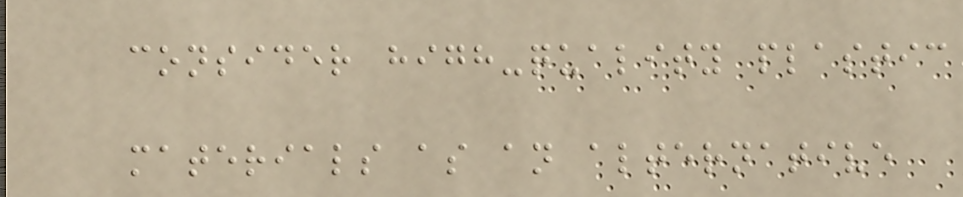consider high-quality plastic
materials as an alternative
